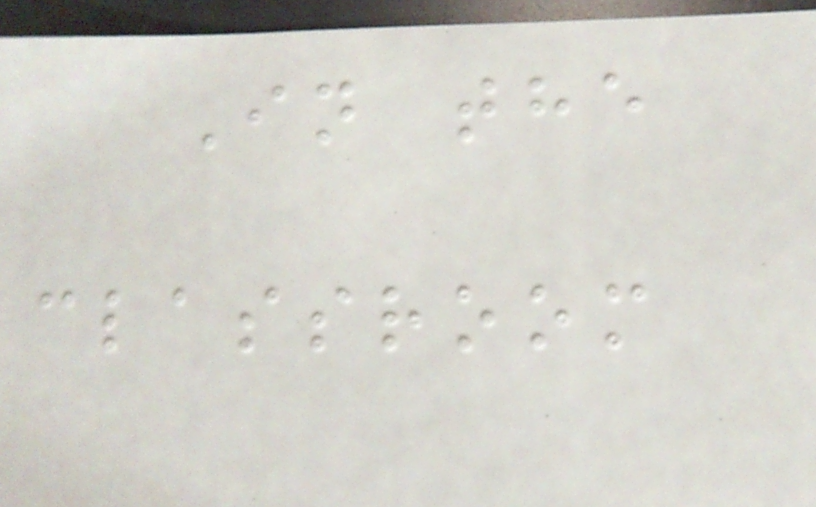In the
classroom
